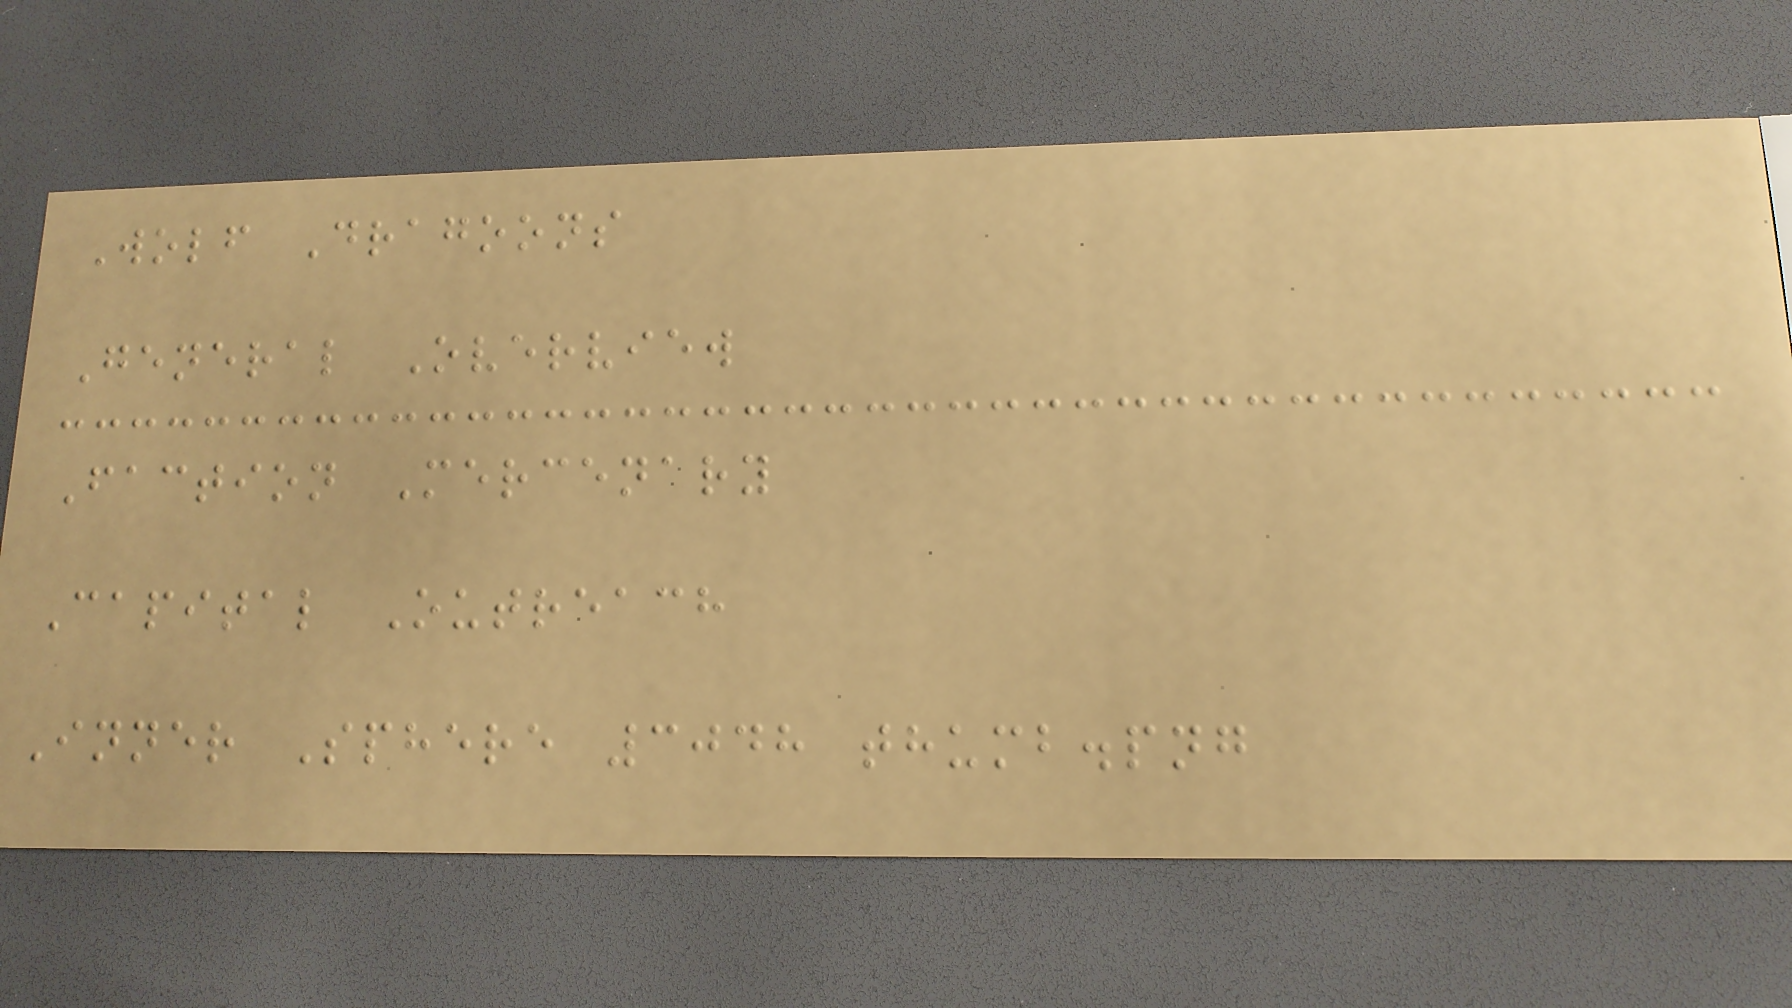Wolf Dragoons
General Overview
Faction Mercenary
Capital Outreach
Inner Sphere 3048 thumb.png
